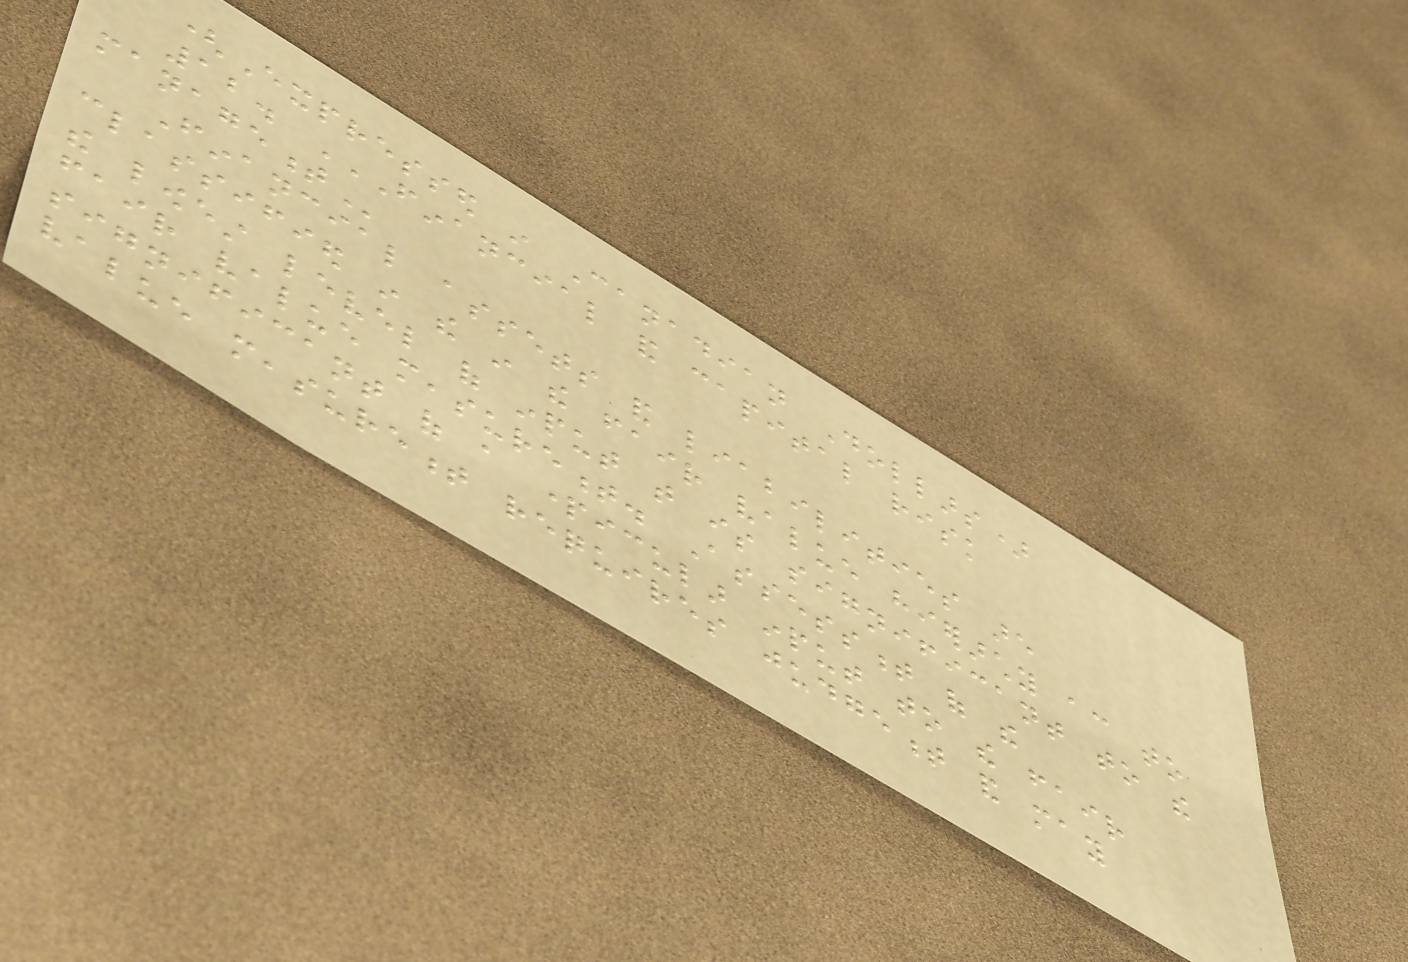(Expressed in Canadian Dollars)
12. FINANCIAL AND CAPITAL RISK
MANAGEMENT
Financial assets and liabilities are
classified in the in the fair value hierarchy according to
the lowest level of input that is significant to the
fair value measurement. Assessment of the
significant of a particular input to the fair
value measurement requires judgement and may
